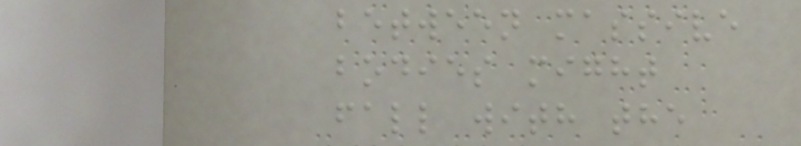between massive
bodies might
fall with the
